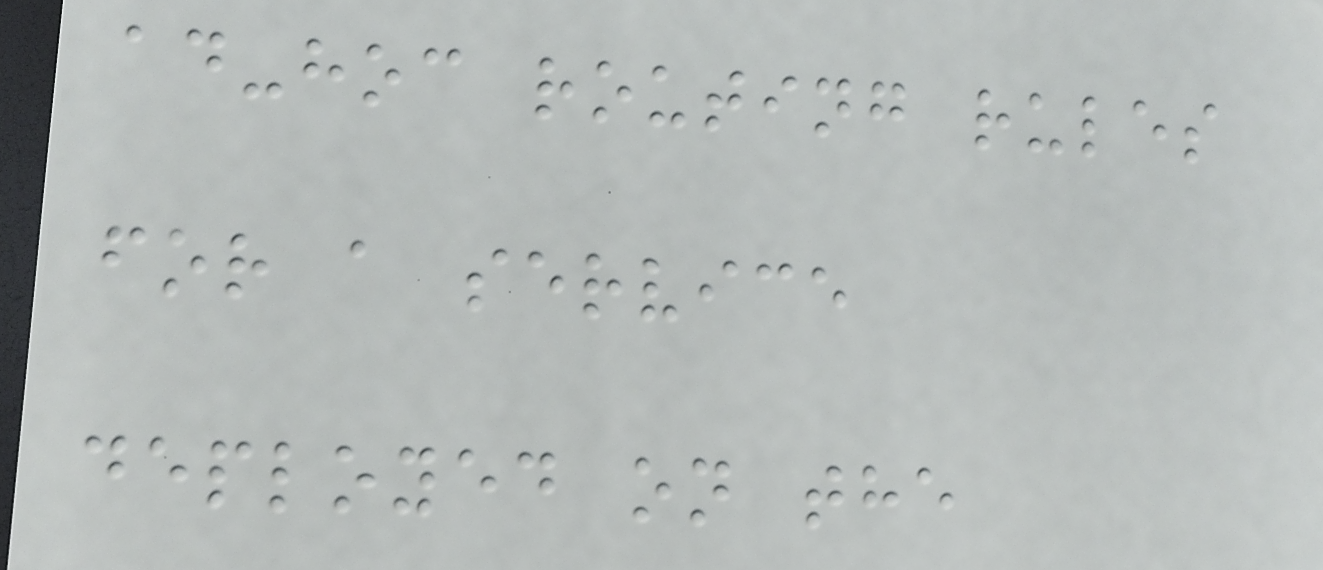ad-hoc routing rules
for a service
deployed on the
